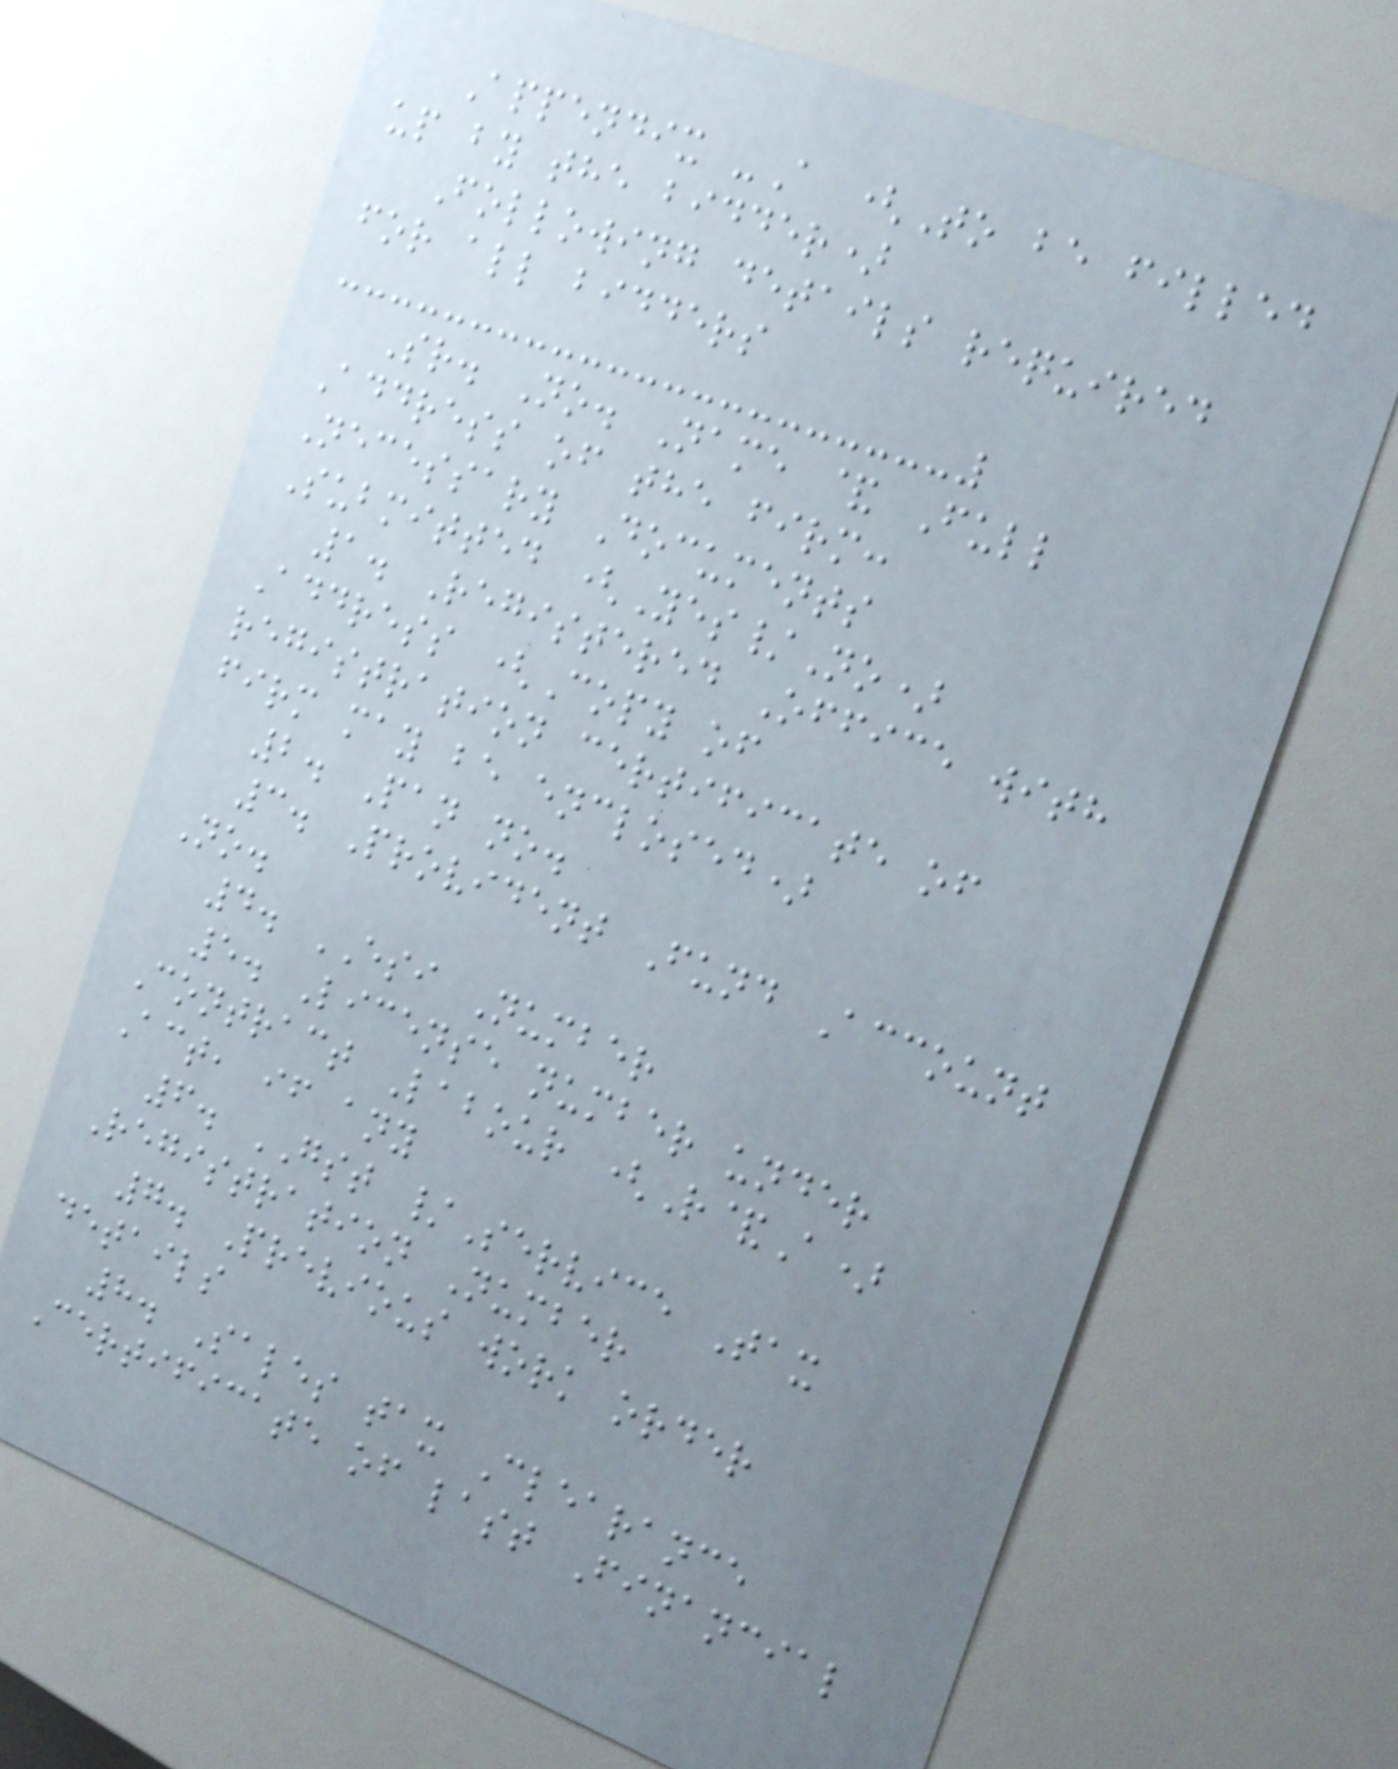Appendix -A (To be filled
up by the bidder)
Following details required
for all bidders
Sr. No. Name & Full
Address of the firm:
Necessary Documents
Submitted (Yes/No)
1. Registered Office with
Address (Copy of
registration certificate of
firm may be enclosed)
2. Pan no.
3. Provident Fund Account
No.
4. ESI Number
5. License number under
Contract Labour (R&A)
Act, if any
6. GST /Service Tax
Registration Number
7. Previous work order
details
8. Sales tax Clearance
Certificate of last Financial
